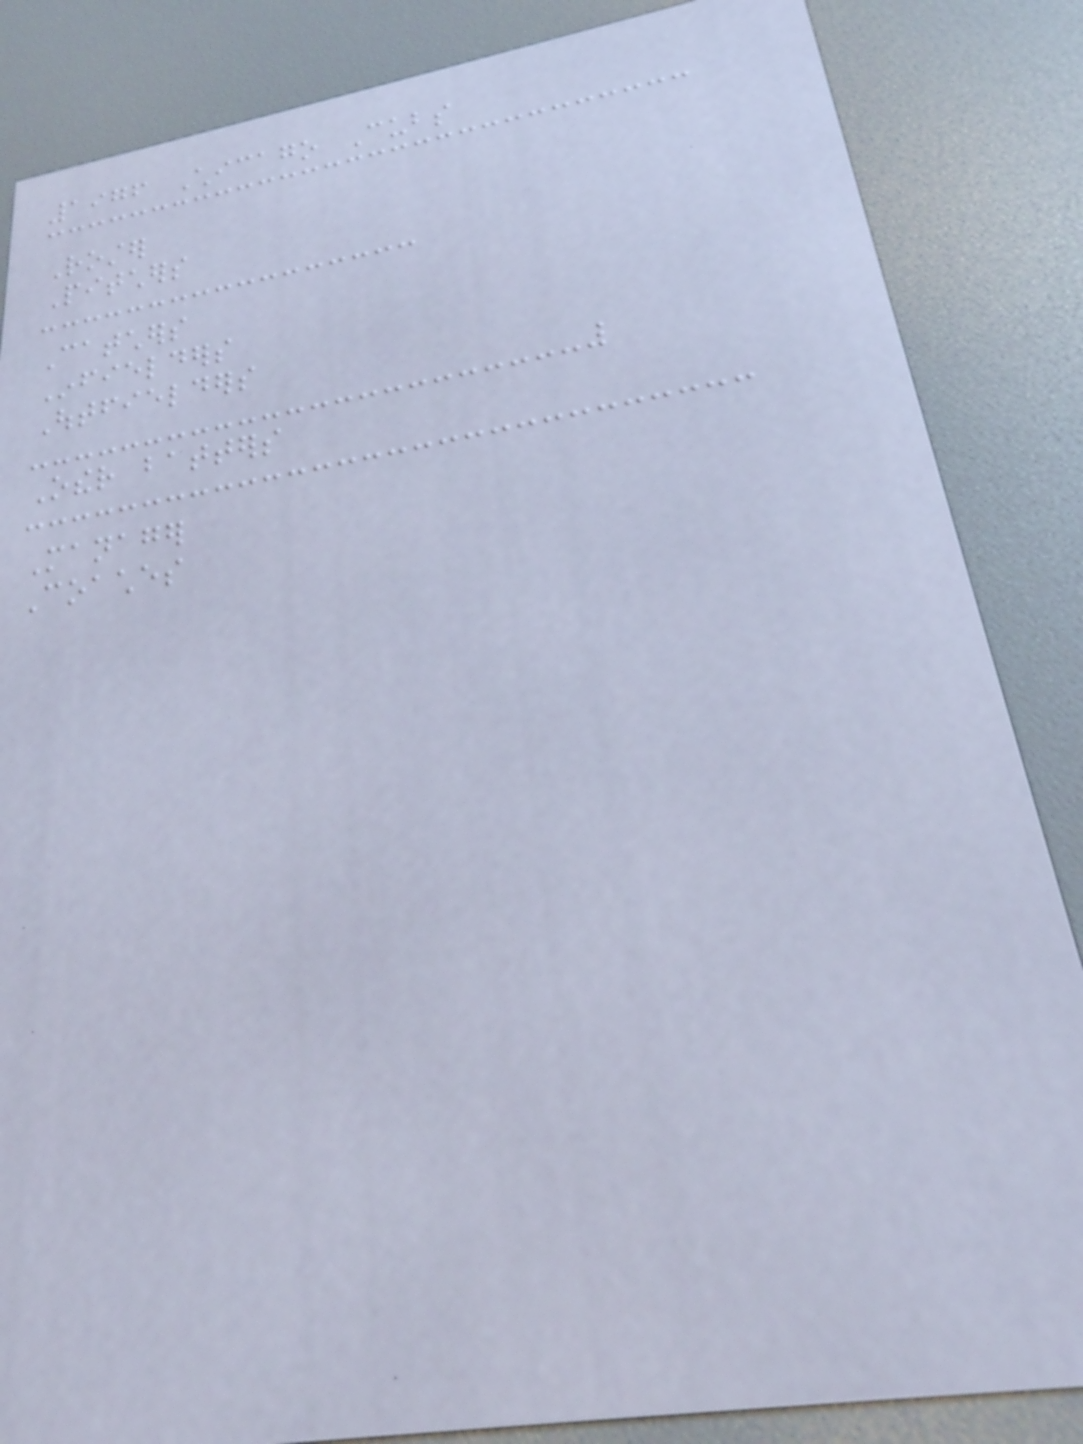1976 Chicago Cubs
Roster
Pitchers
Catchers
Infielders
Outfielders
Other batters
Manager
Coaches
